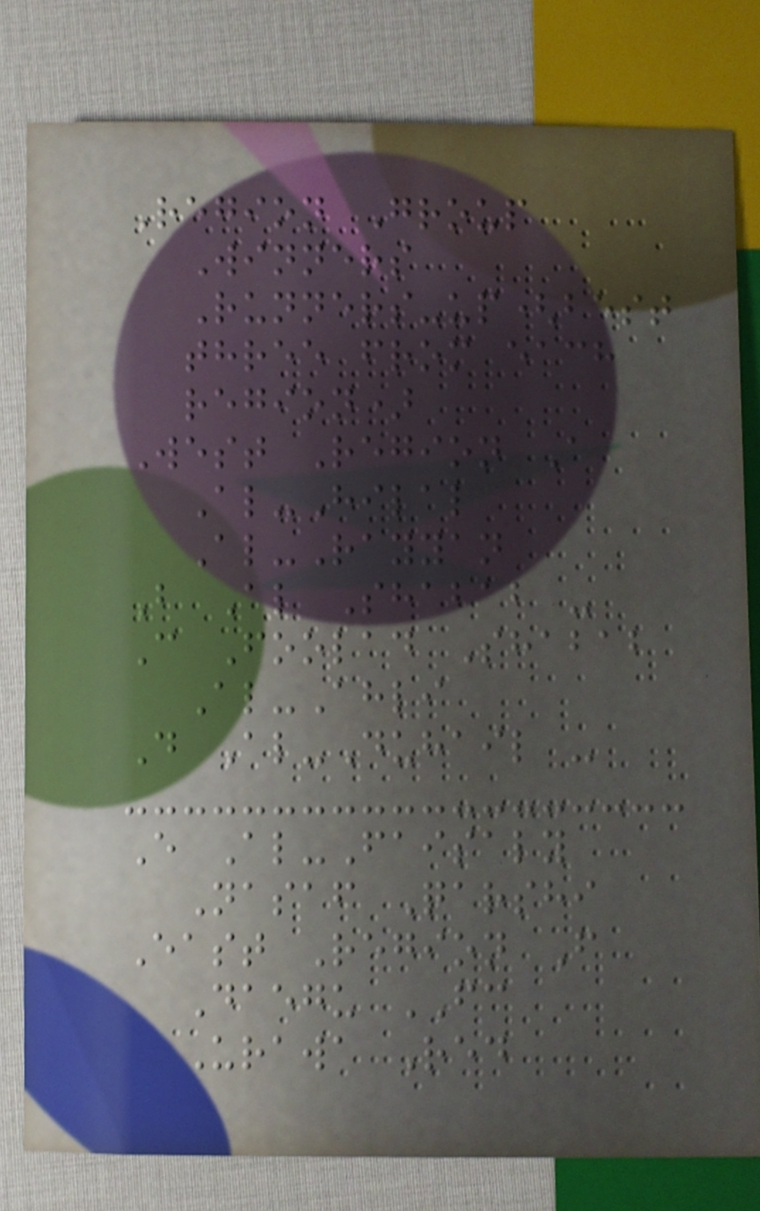Region Group
Winners
Runners-up(best
three from each
region)
West Region A
Al-Hilal
Al-Rayyan
B Al Shabab -
C Foolad Shabab
Al-Ahli
D Al-Duhail -
E Al-Faisaly
Nasaf Qarshi
East Region F
Daegu FC
Urawa Red
